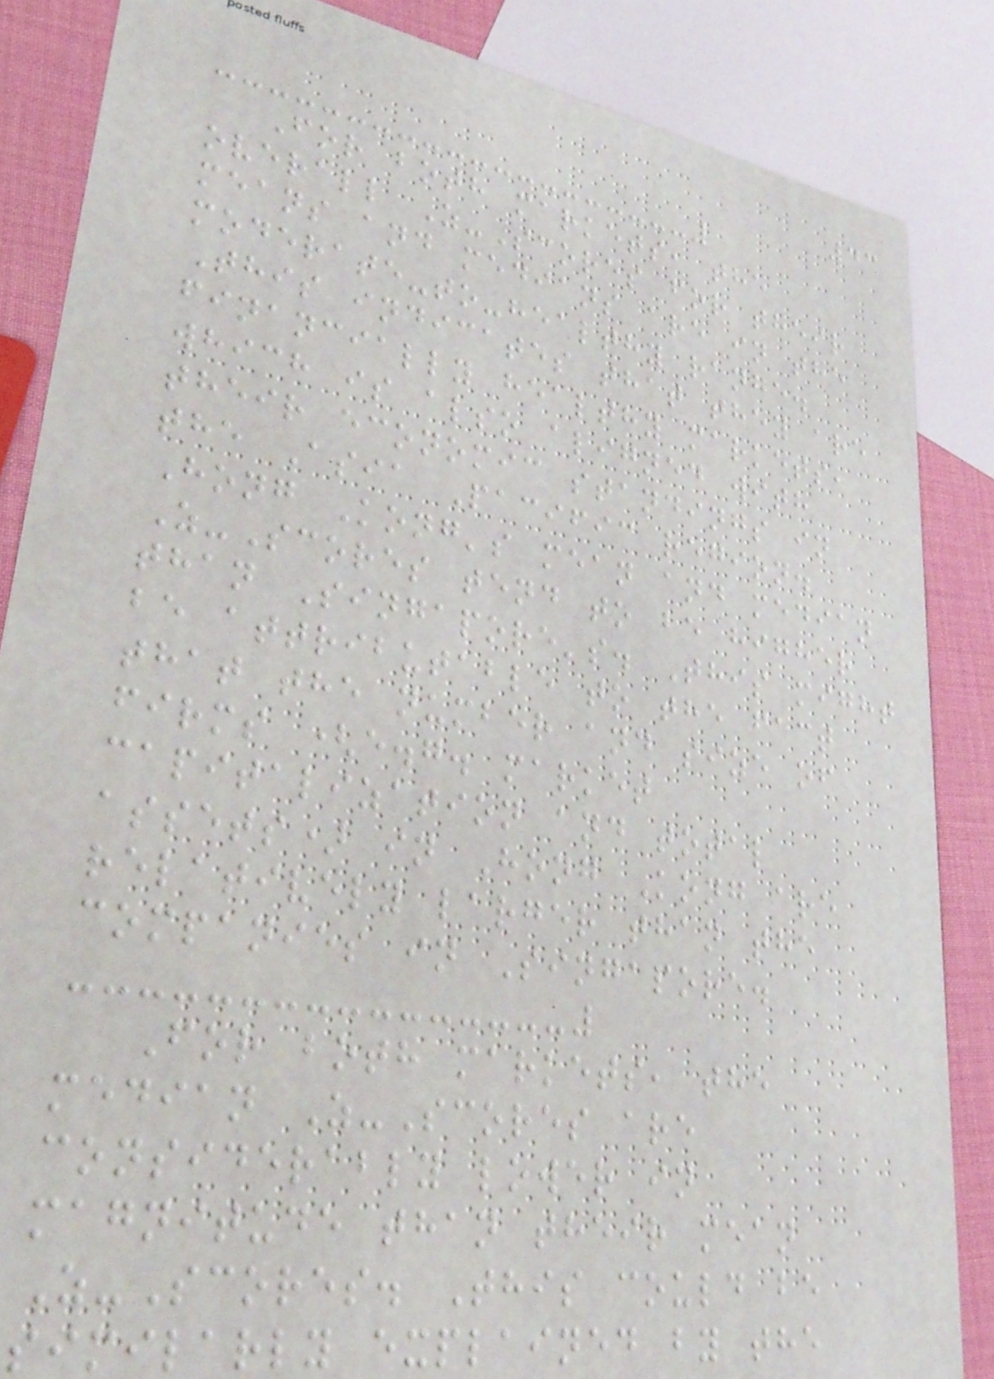43
For both markets, the
overall Z-Scores for their
means and medians are in the
moderate-to-healthy range.
This indicates that they are
financially healthy markets,
which is also aligned with
their economic standings in
the Asia Pacific region.
Hong Kong's mean and median
Z-Scores tend to be higher
than Singapore's. This might
be attributable to the fact
that the number and size of
firms (e.g. market
capitalization and total
assets) in Hong Kong are
relatively larger than the
companies in Singapore.
For both markets, the
median Z-Scores are
considerably lower in
magnitude than their mean
Z-Scores. This could be
similarly explained by the
